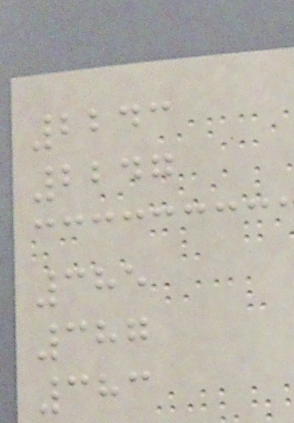2243
2247
385
387
383
